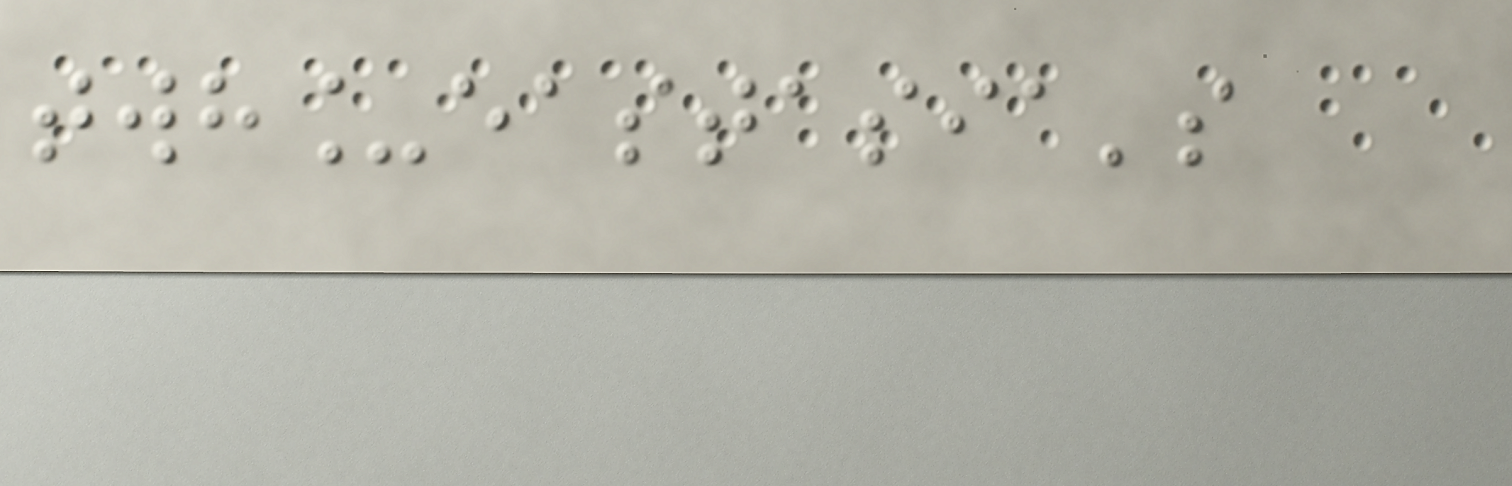twh_eastasia's
